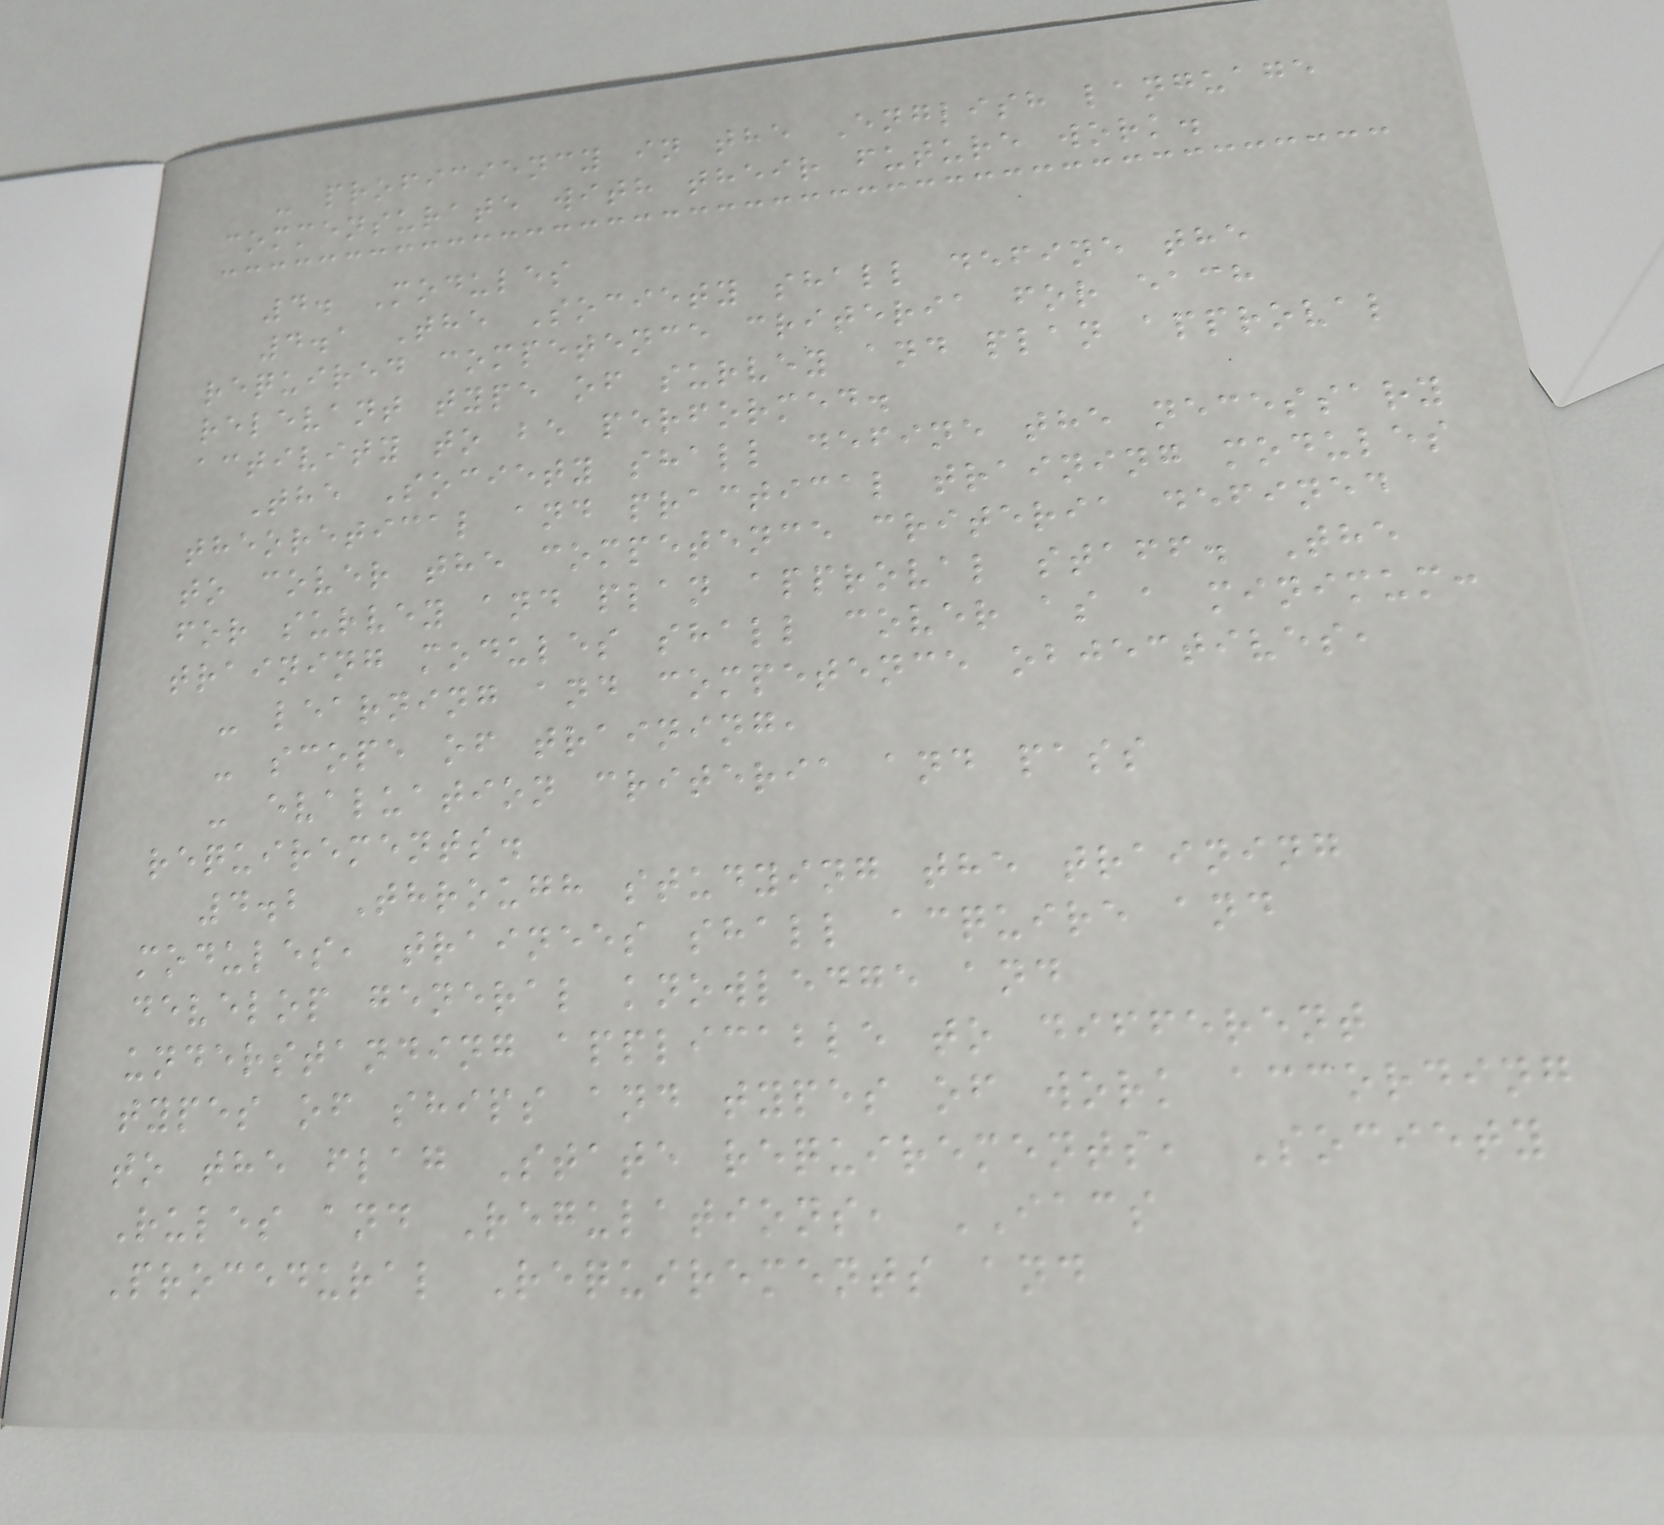- proficiency in the English language
commensurate with their future work.
4. Modules
4.1 The Society shall define the
required competence criteria for each
relevant type of survey and plan approval
activity to be performed.
The Society shall define the necessary
theoretical and practical training modules
to cover the competence criteria defined
for survey and plan approval staff. The
training modules shall cover as a minimum:
- learning and competence objectives,
- scope of training,
- evaluation criteria and pass
requirements.
4.2 Through studying the training
modules, trainees shall acquire and
develop general knowledge and
understanding applicable to different
types of ships and types of work according
to the flag State requirements, Society
Rules and Regulations, IACS
Procedural Requirements and
